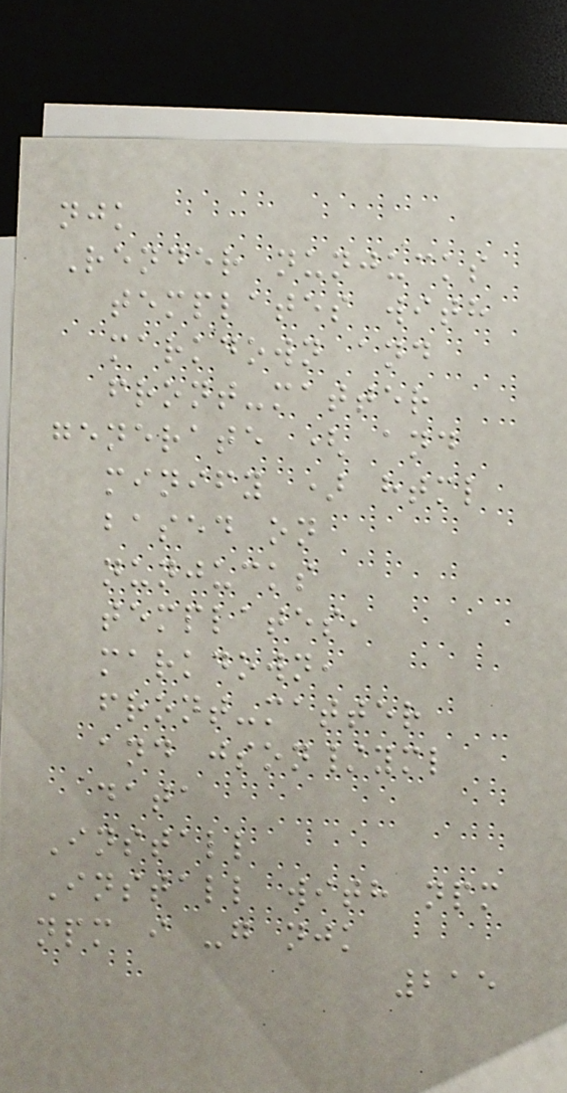njk
Render nunjucks
templates with
markdown and
front-matter
generate ( and
minify ) html
based on
nunjucks
templates,
markdown,
front-matter
and json/yml
data
Install
Install with npm
npm i -g njk
215
